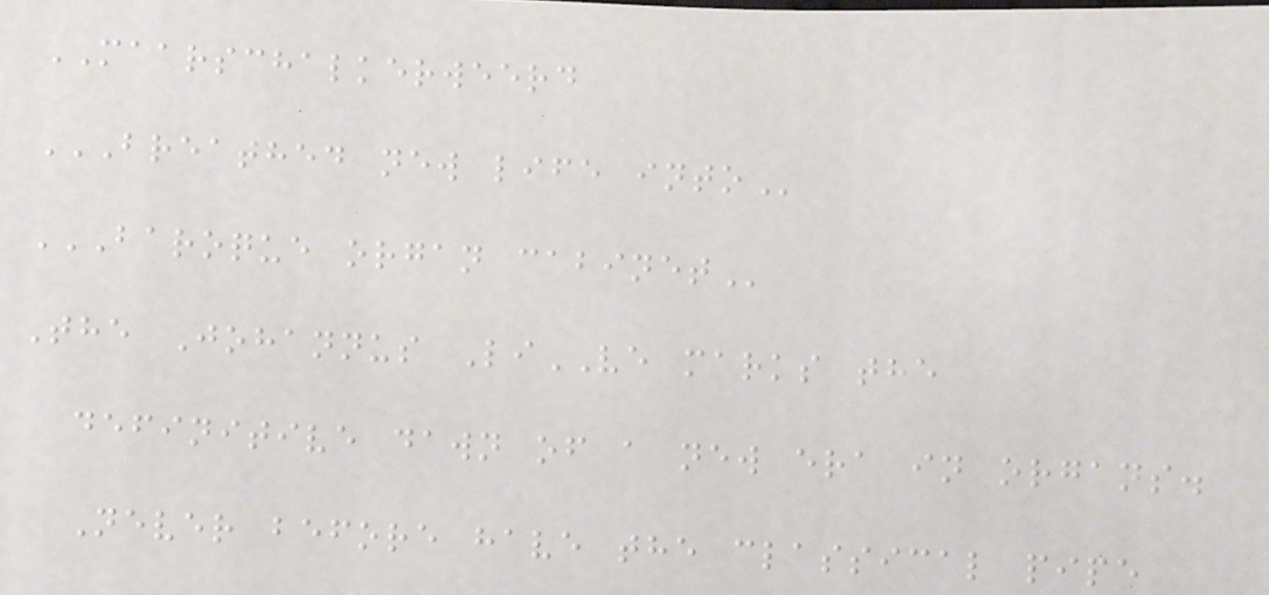MAARSCHALKERWEERD
BREATHED NEW LIFE INTO
BAROQUE ORGAN CABINET
The Johannus LiVE marks the
definitive dawn of a new era in organs.
Never before have the classical pipe
